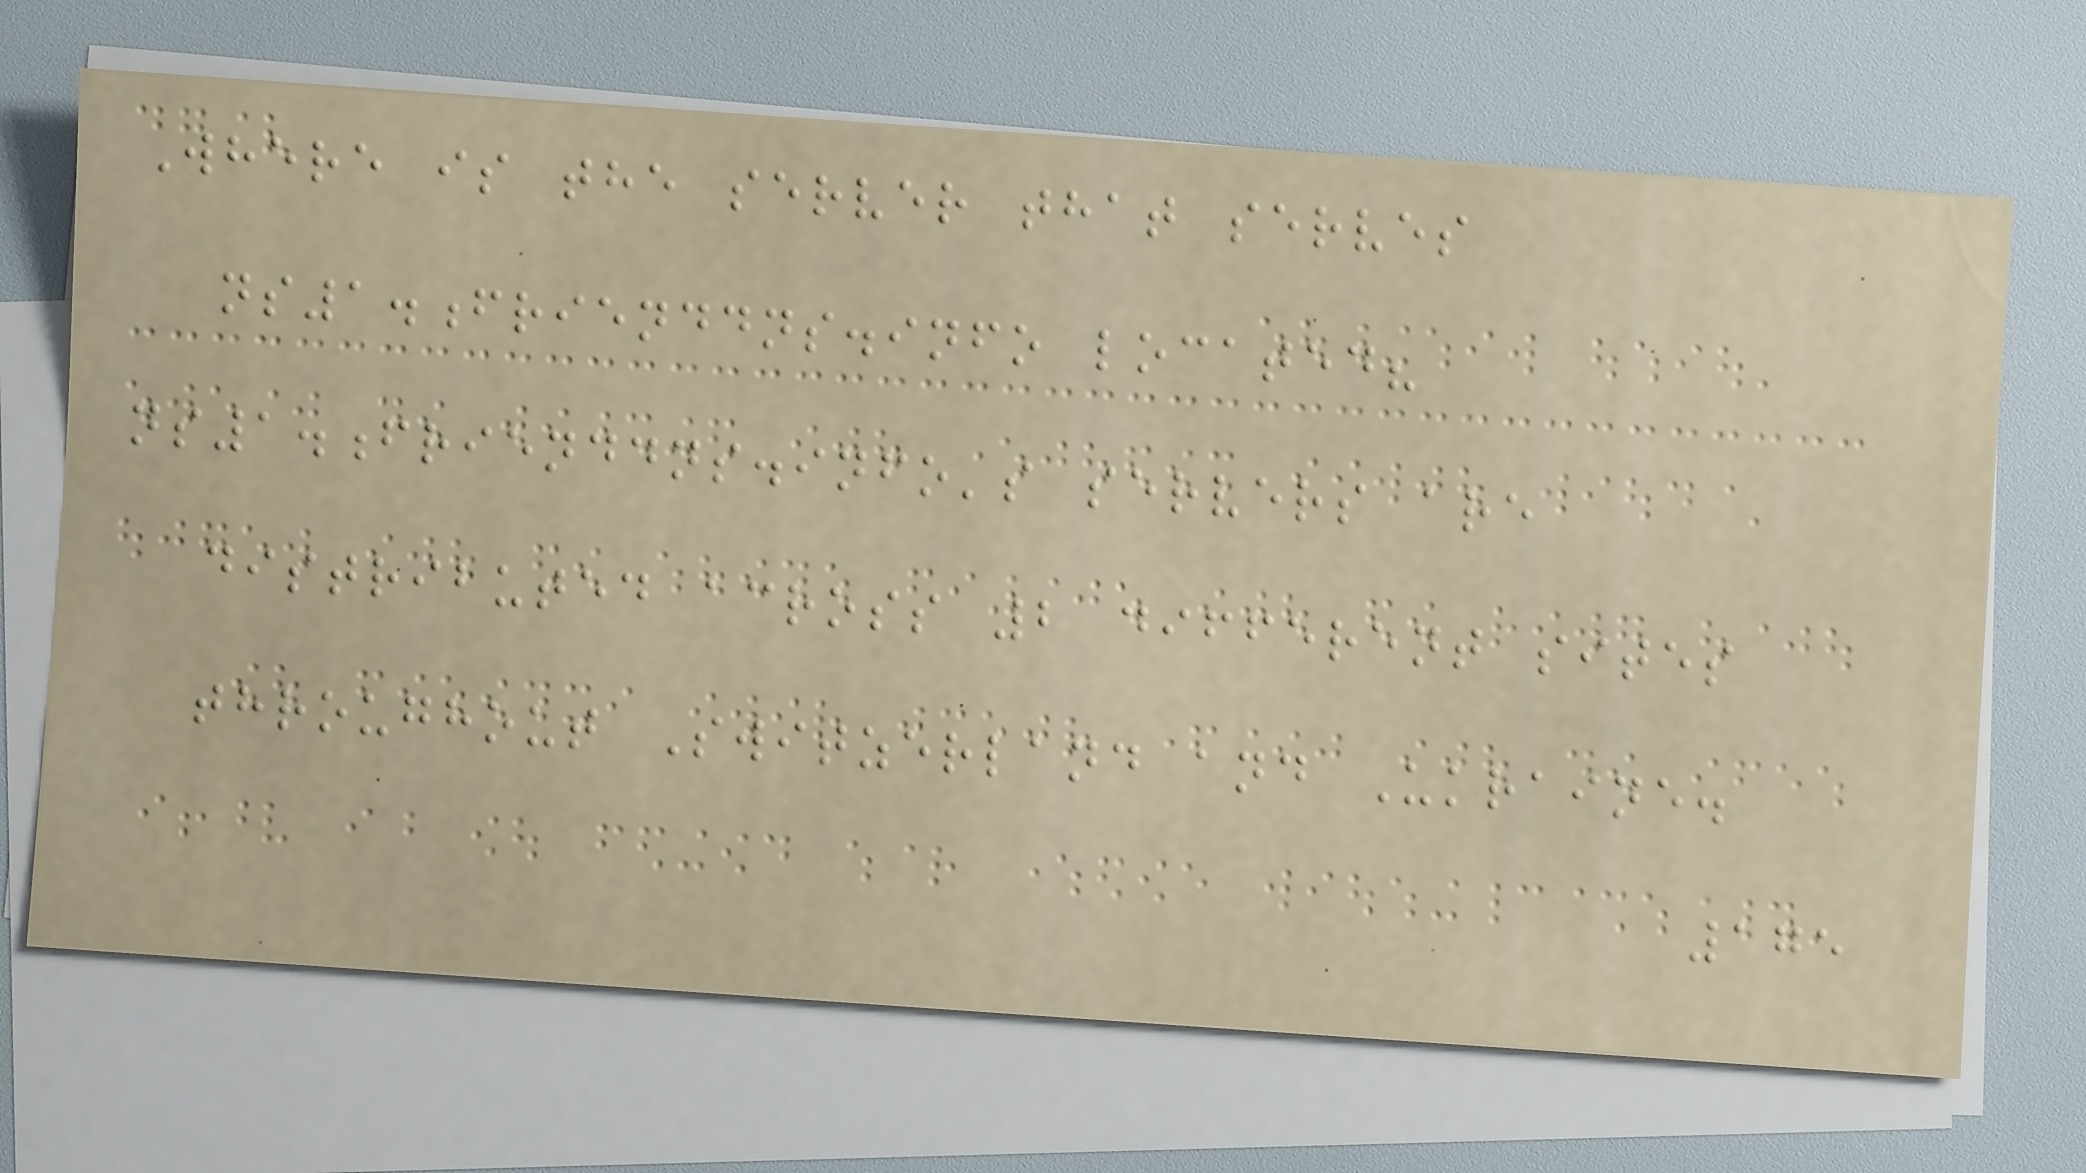Where is the server that serves
ns1.frienddns.info located?
ns1.frienddns.info's servers are
distributed across 2 different sites
throughout Switzerland and Ukraine.
175
